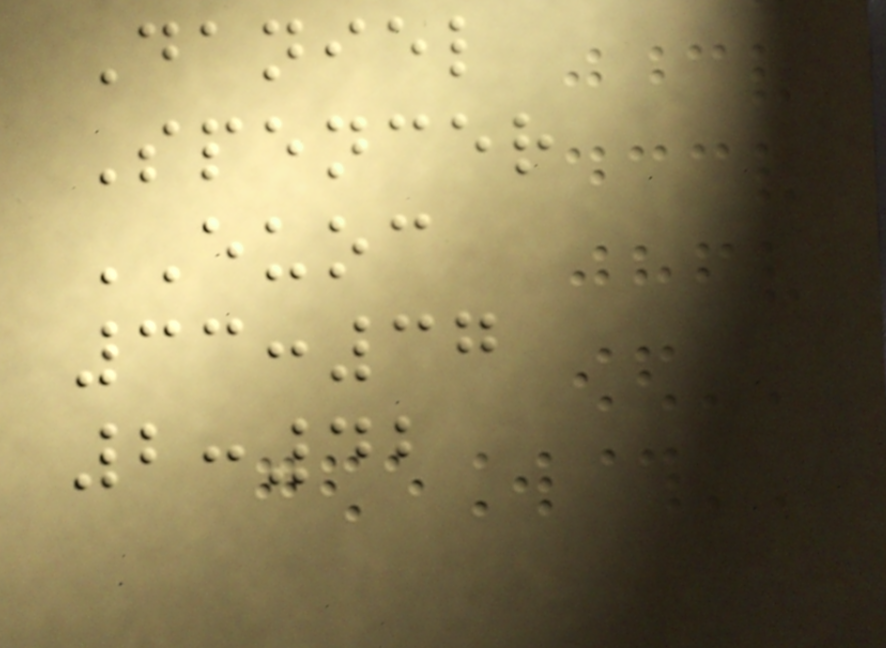Daniel
Spencer
EUOC
33:37
2:42
